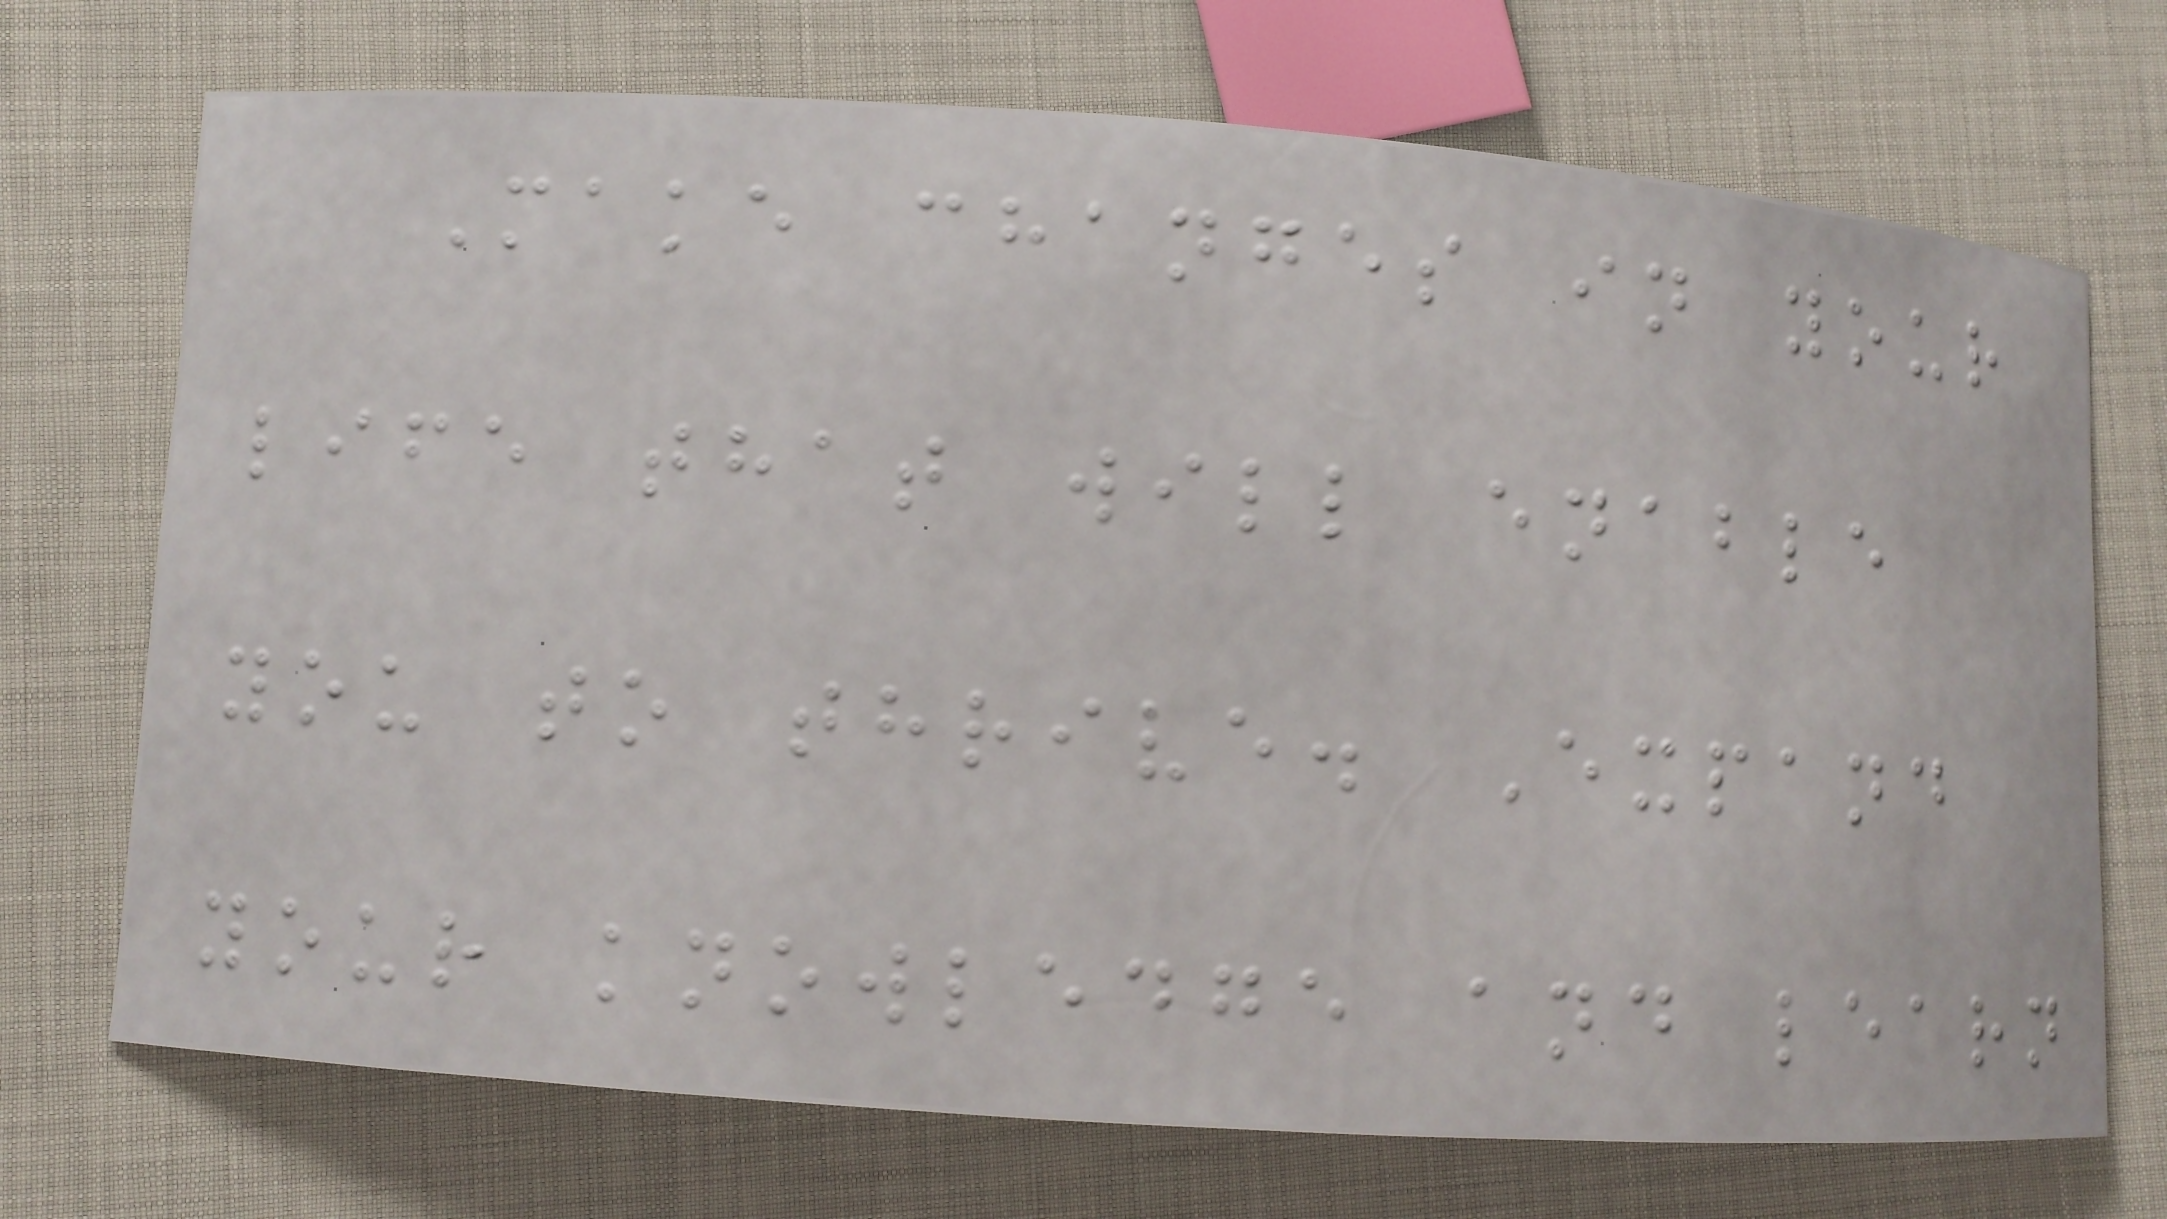Make changes in your
life that will enable
you to thrive. Expand
your knowledge and learn
